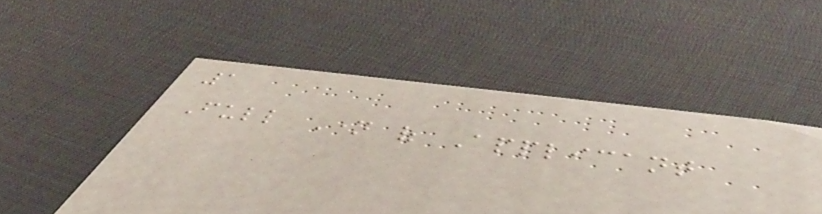1
Full Name of Applicant
